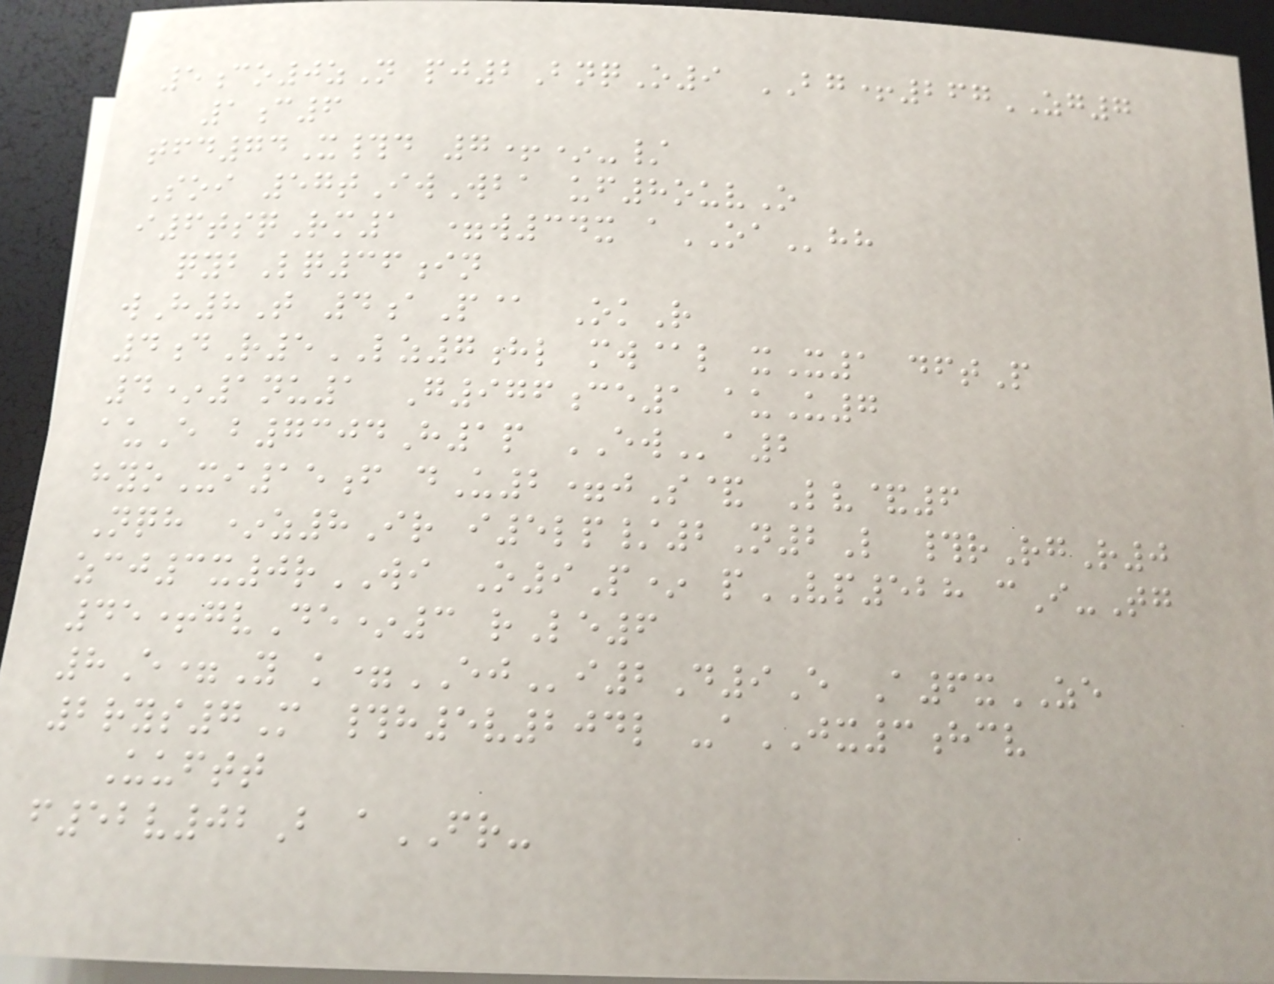5co0zN pj2BnqO9 BG+267ZG7
1c6
tfd74X#d 7+*-/
Soi 57tIwWba uf8ouvO
i6tsqRm1 =w34x aOAhh
qybLq36in
wH8T 4aP@ OkR
4dR5LZ7hl mw@l xX1 dftP
4*1nu1 G976ce1 auU7
auE b7304H1p EWa2
hyoXi15f dU2=jS& Lv&6
Nqh *z8Ir i5lp/2N2L #rRgR0
zcj3x0rWI O9P* pVP528 cI-Tg
45+gvDe*3 rLe6
8E=Y k=EJi2D9E A6xZE
2rys7M #h5v204l -aJX3hcv
Uuftt
f52v02B aFR-
